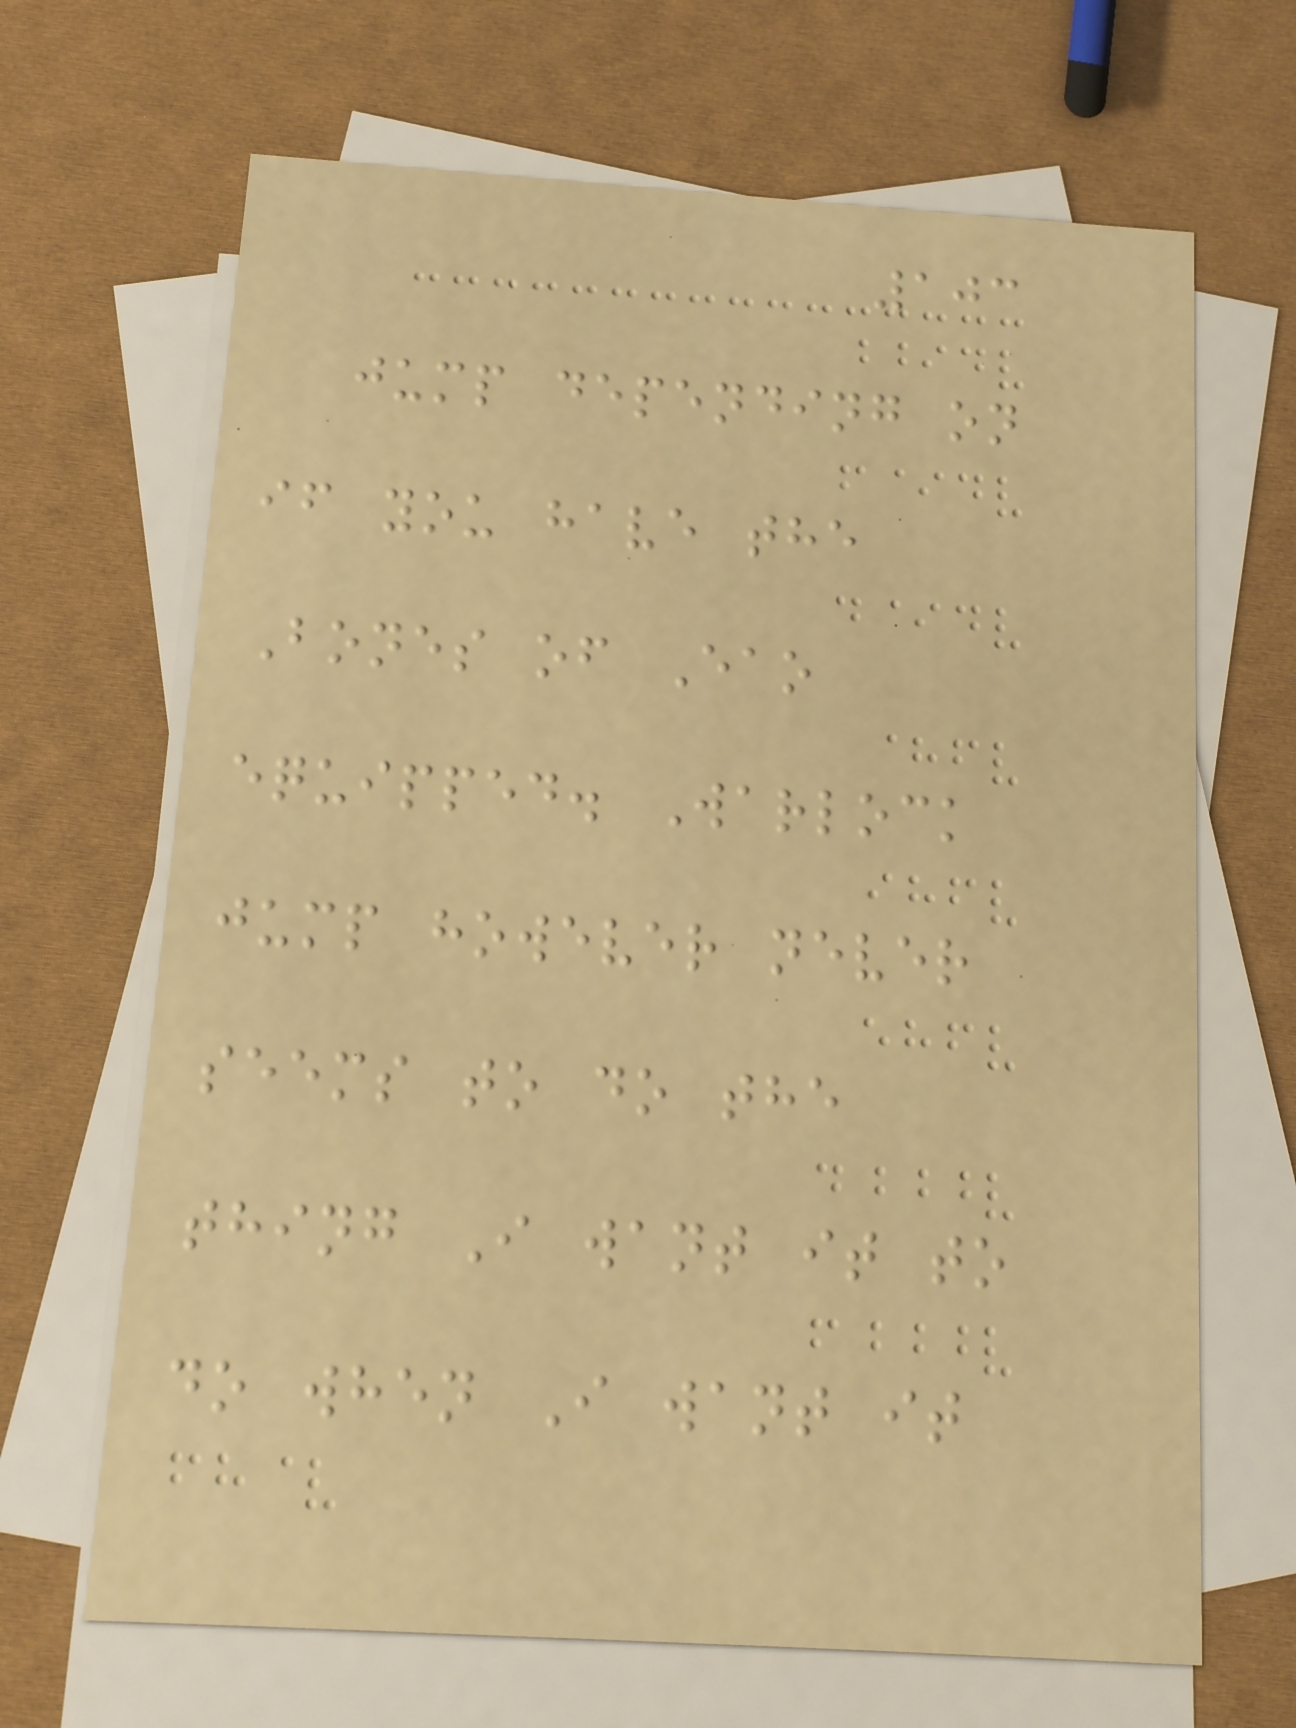103
jump depending on
if you have the
Bones of Eao
equipped. Warlock
jump however never
seems to do the
thing I want it to
do when I want it
